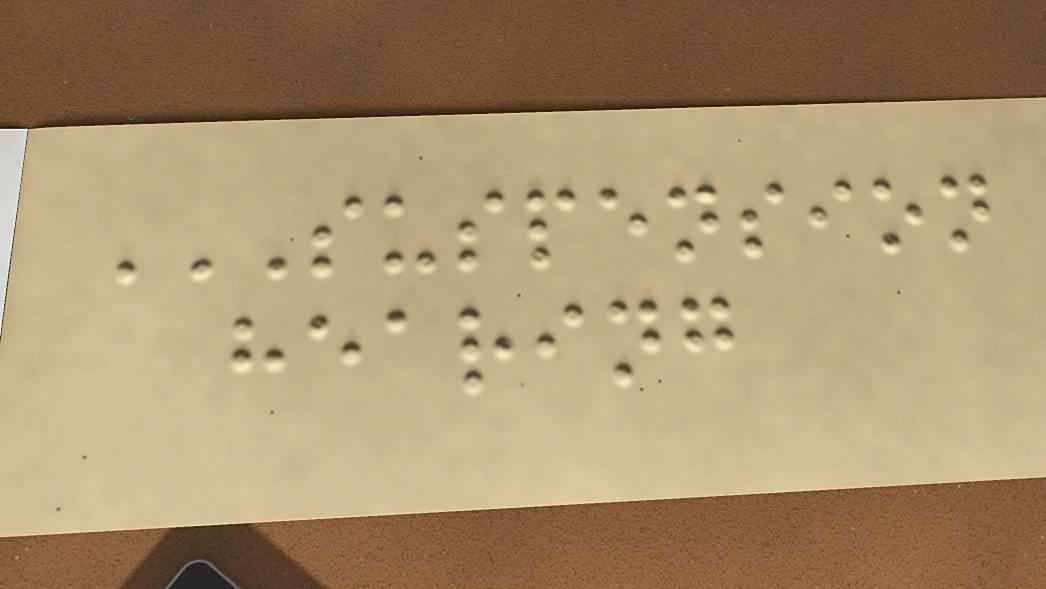SUSPENSION
HEARING
